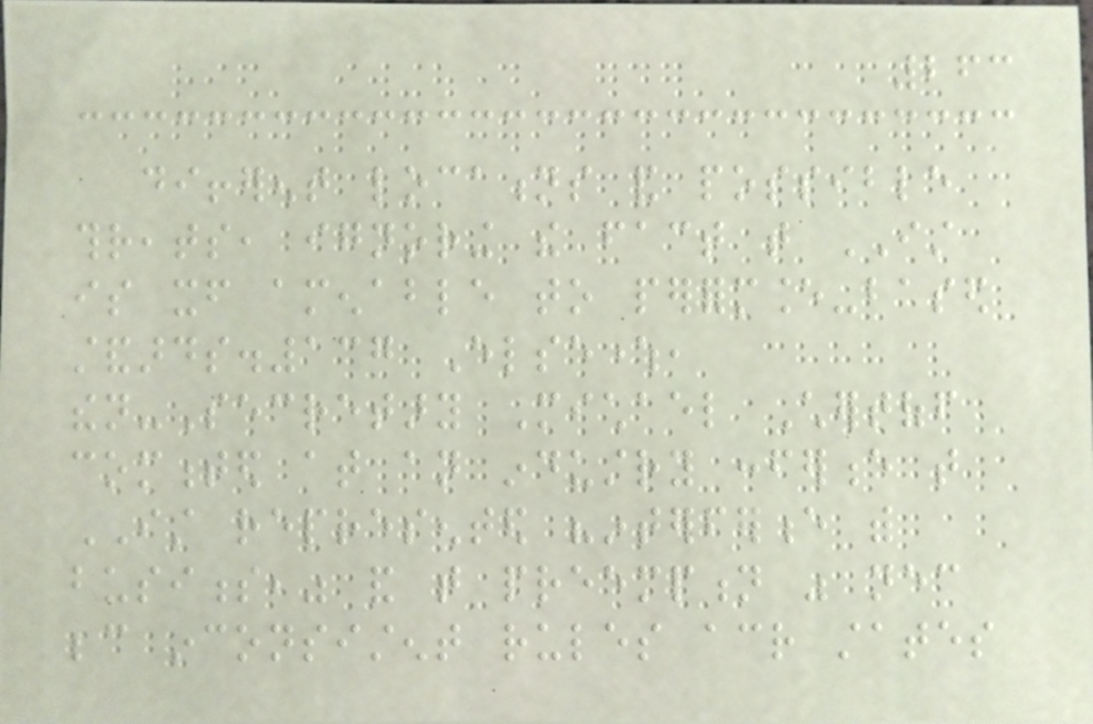263
different locations and possible
threats, ignoring the fact that IST
is itself amenable to performance-based
standards.137 Elsewhere,
then-Secretary Michael Chertoff
commented at an industry conference that
IST represented "interference with
business," and that preemption was necessary
because inconsistent rules across states
